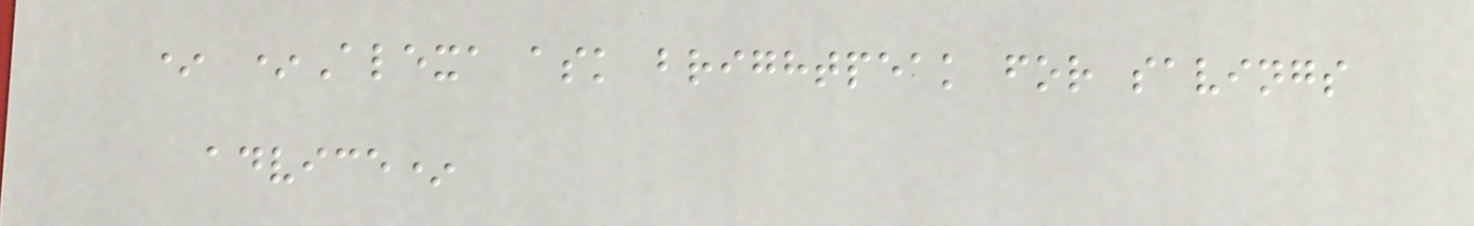* *Alexa ask brightpeak for savings
advice*
